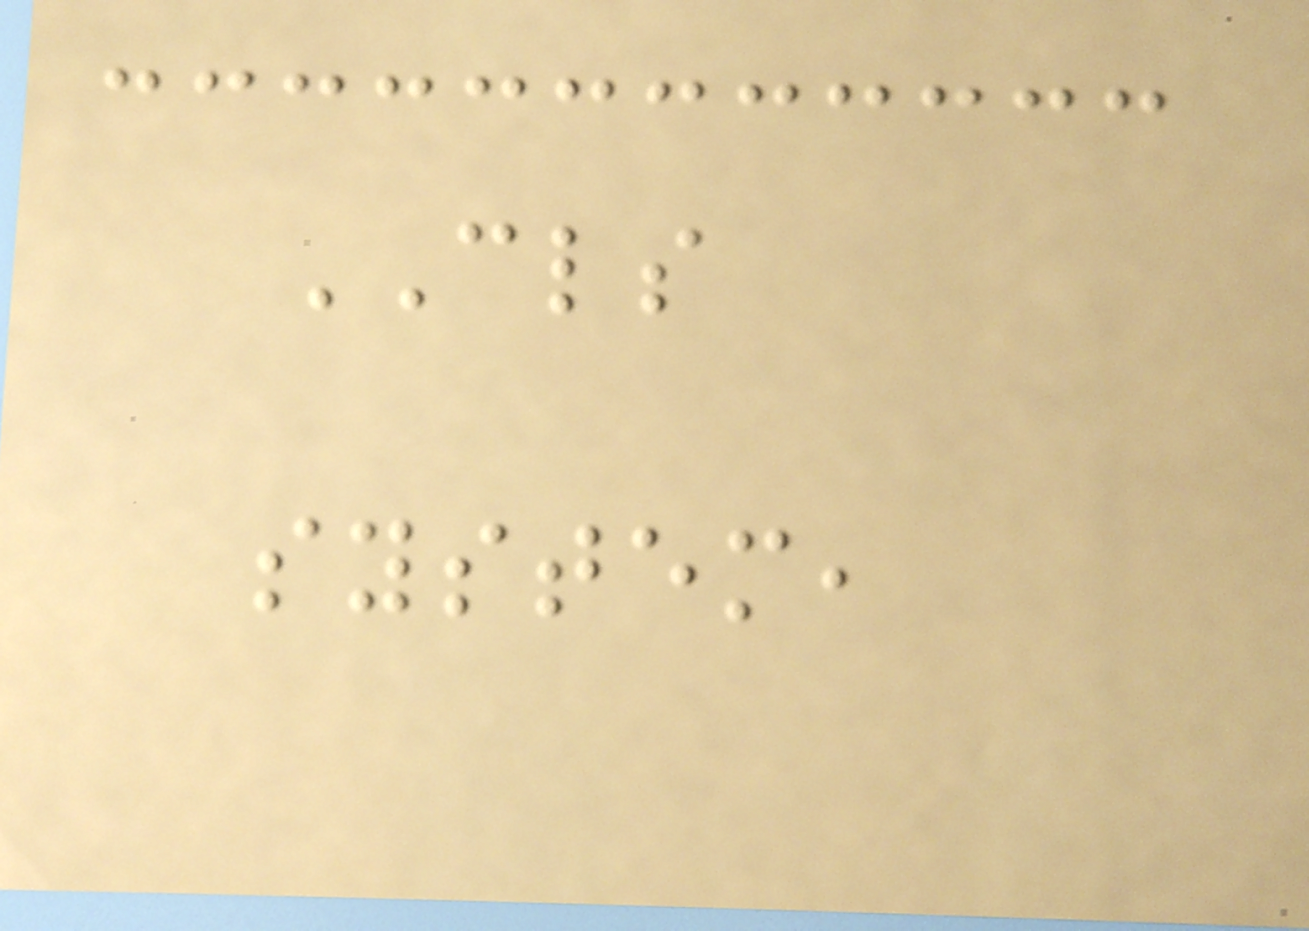CLS
system,
